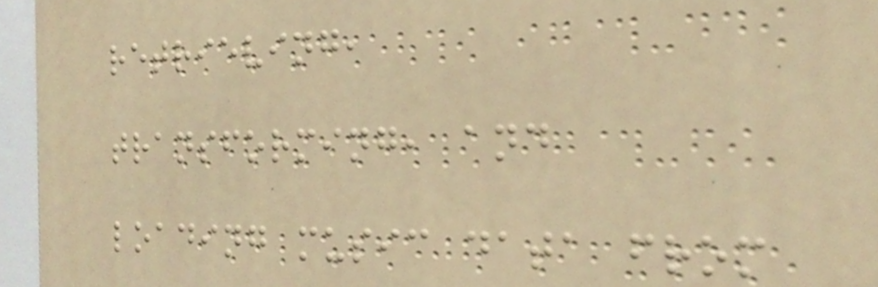retrieving,
transforming, and
loading music data from
